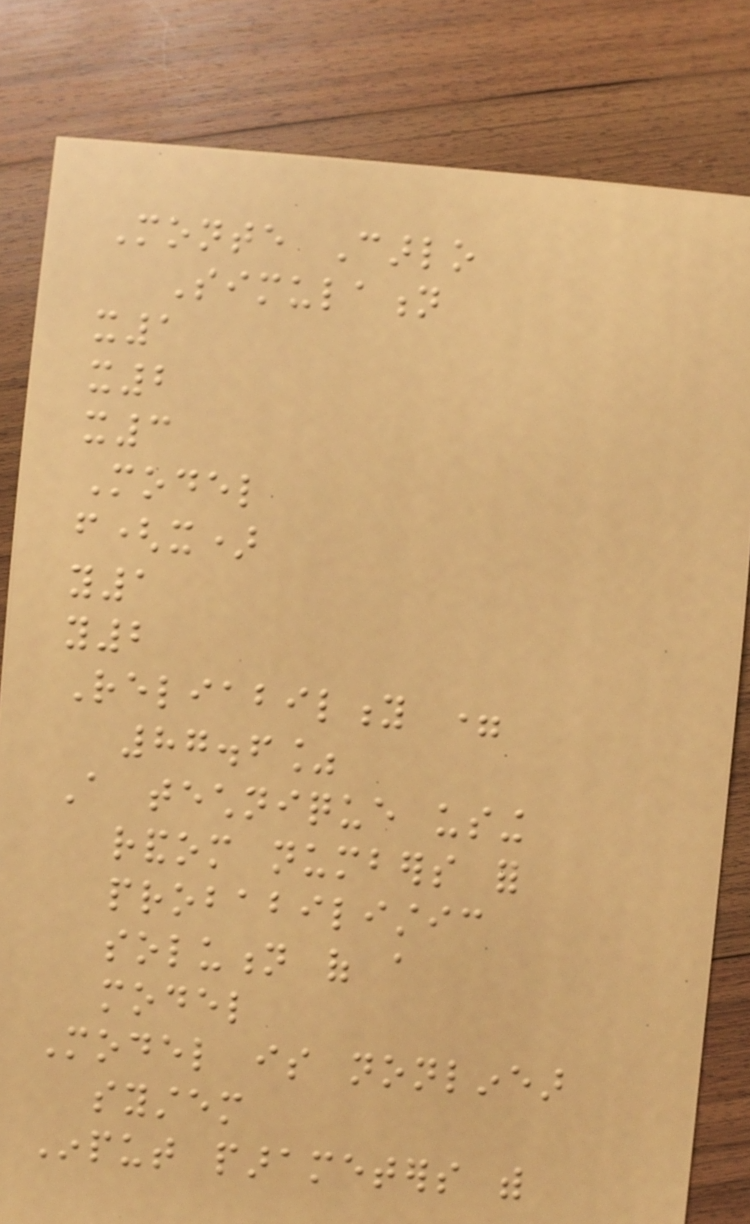Monte Carlo
Simulation
x1
x2
x3
Model
f(x)
y1
y2
Reliability =
87.6%
A technique using
random numbers for
probabilistic
solution of a
model
Model is nonlinear
system
Input parameters with
